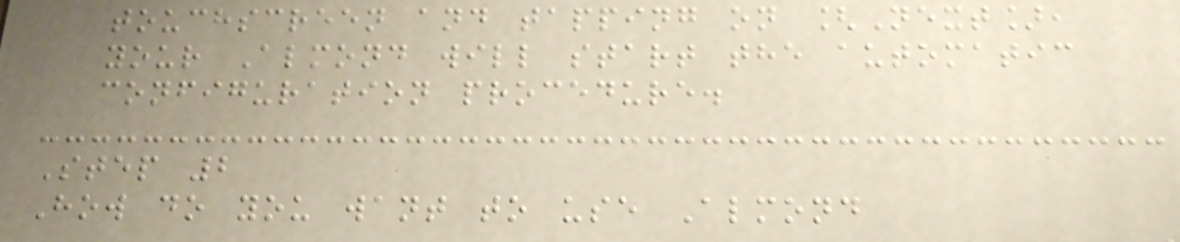touchscreen and tapping on [Next],
your Almond will start the automatic
configuration procedure.
Step 2
How do you want to use Almond
